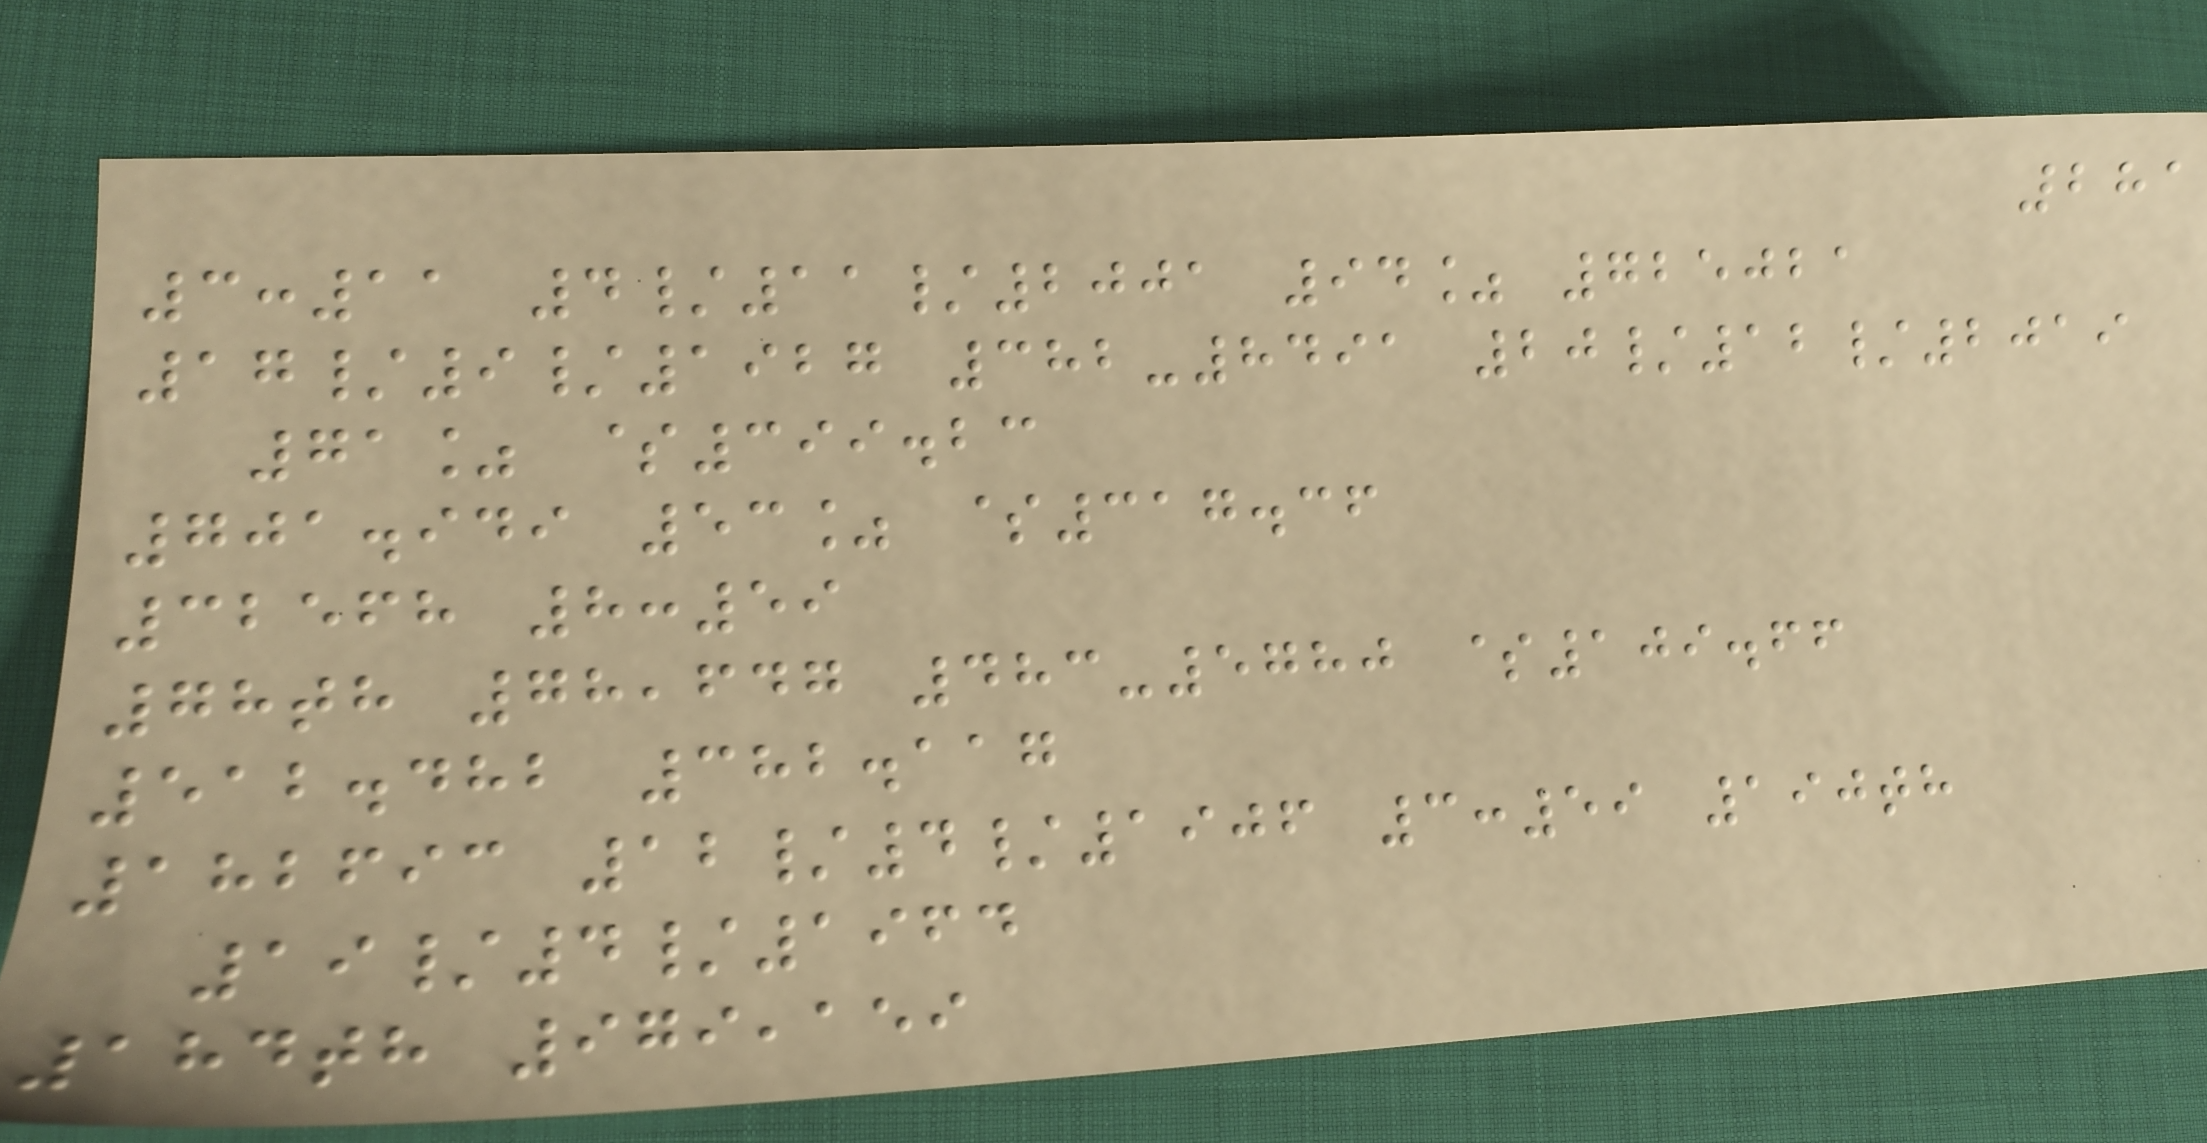281
3:11 4/11/2001 94% 725021
17/9/1927 382-8491 20/12/2019
71% $399.23
701.949 53% $317.36
32568 8:59
78th 78,647 483-5780 $109.66
512.482 382.117
182693 12/4/1906 3:59 190th
19/4/1964
184th 979,159
